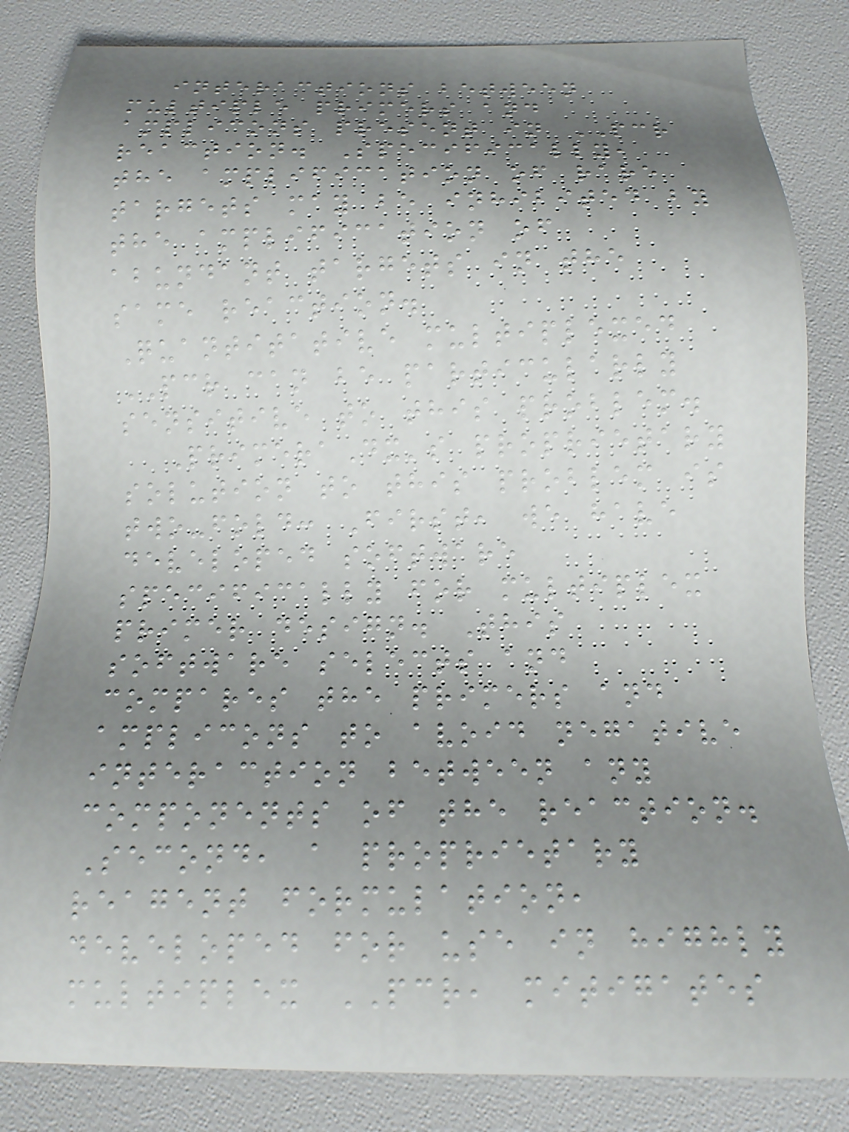interactions between
multiple primers and
amplicons present in PCR
reaction. Specifically,
the amplification of rare
targets may be inhibited by
the amplification of
abundant targets in the
same reaction.
Quantitative multiplexed
PCR can be particularly
sensitive to this problem.
PrimeraDx's proprietary
solution to this problem is
two-fold: First, we have
developed software
specifically for multiplex
primer design. This
software selects and
compares the primers and
amplicons to avoid negative
interaction between any
components of the reaction.
Second, a proprietary
reagent formulation,
developed for use in highly
multiplex PCR, mitigates
